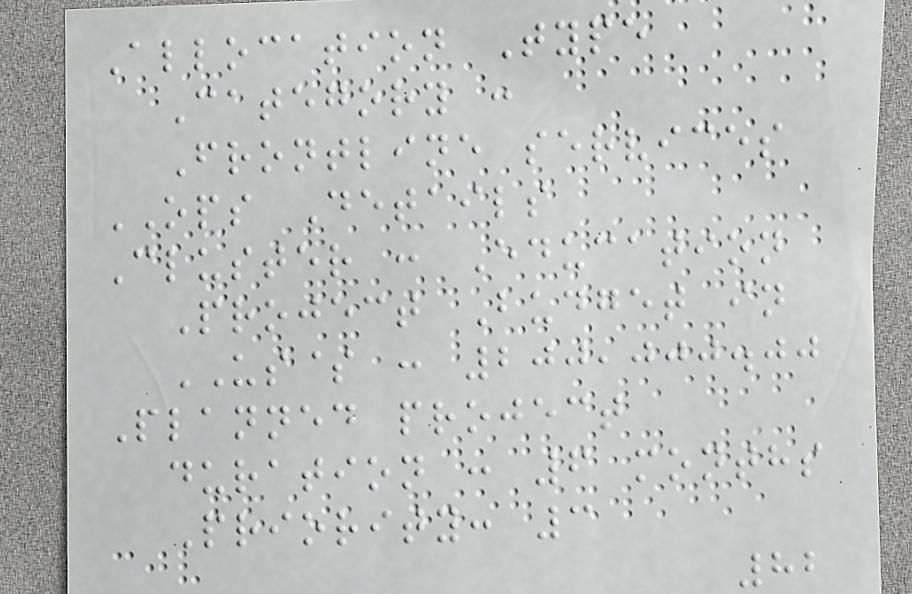Allocation Type
Category :
Frontline services
OPS Details
Cluster : Education
Project Budget in
US$ : 200,000.00
Planned project
duration : 6 months
Priority: 3
82
